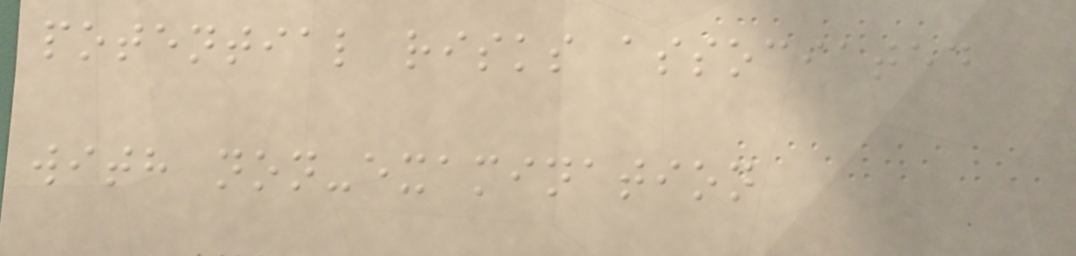potential risks associated
with non-examination
